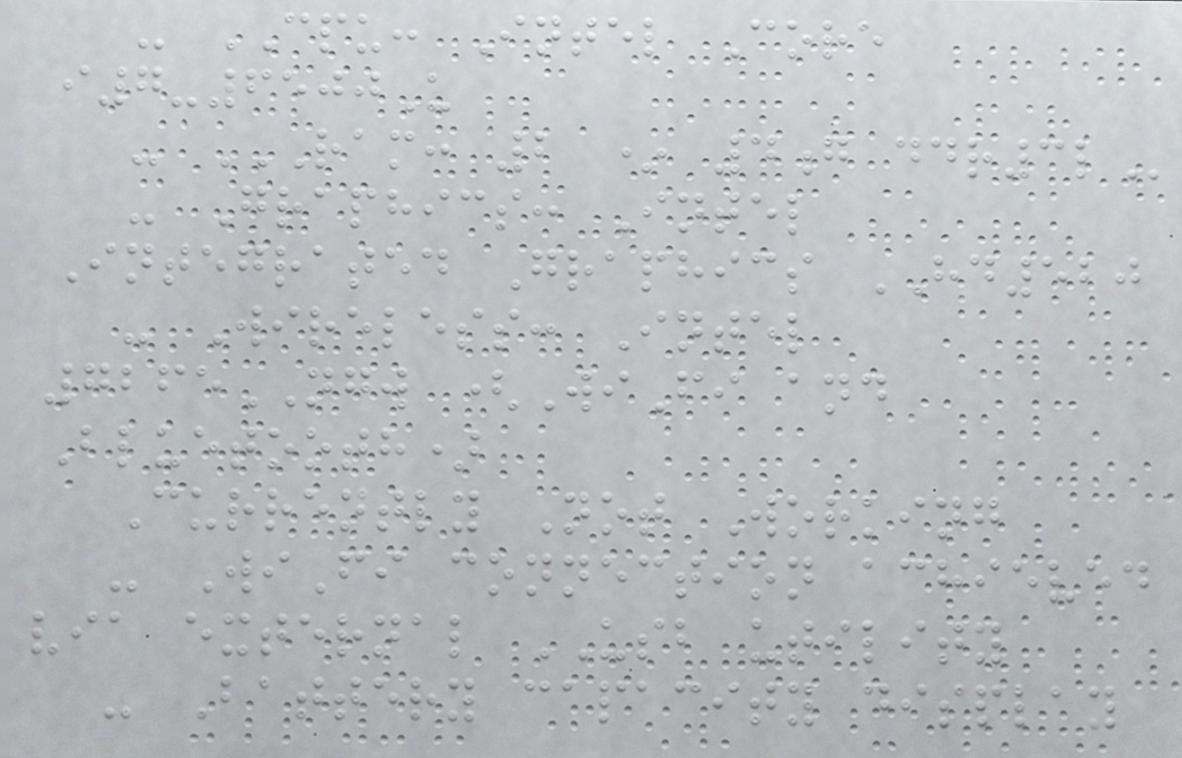- CPU: Intel Core
i7-6500U
- RAM: 2 * 4G DDR3L
- Graphics: Intel
Integrated Graphics HD520
- Wireless: Intel
7265NGW (WiFi and
Bluetooth)
Currently Not Working
- WiFi connection achieved
via external USB utility
- Battery capacity display
